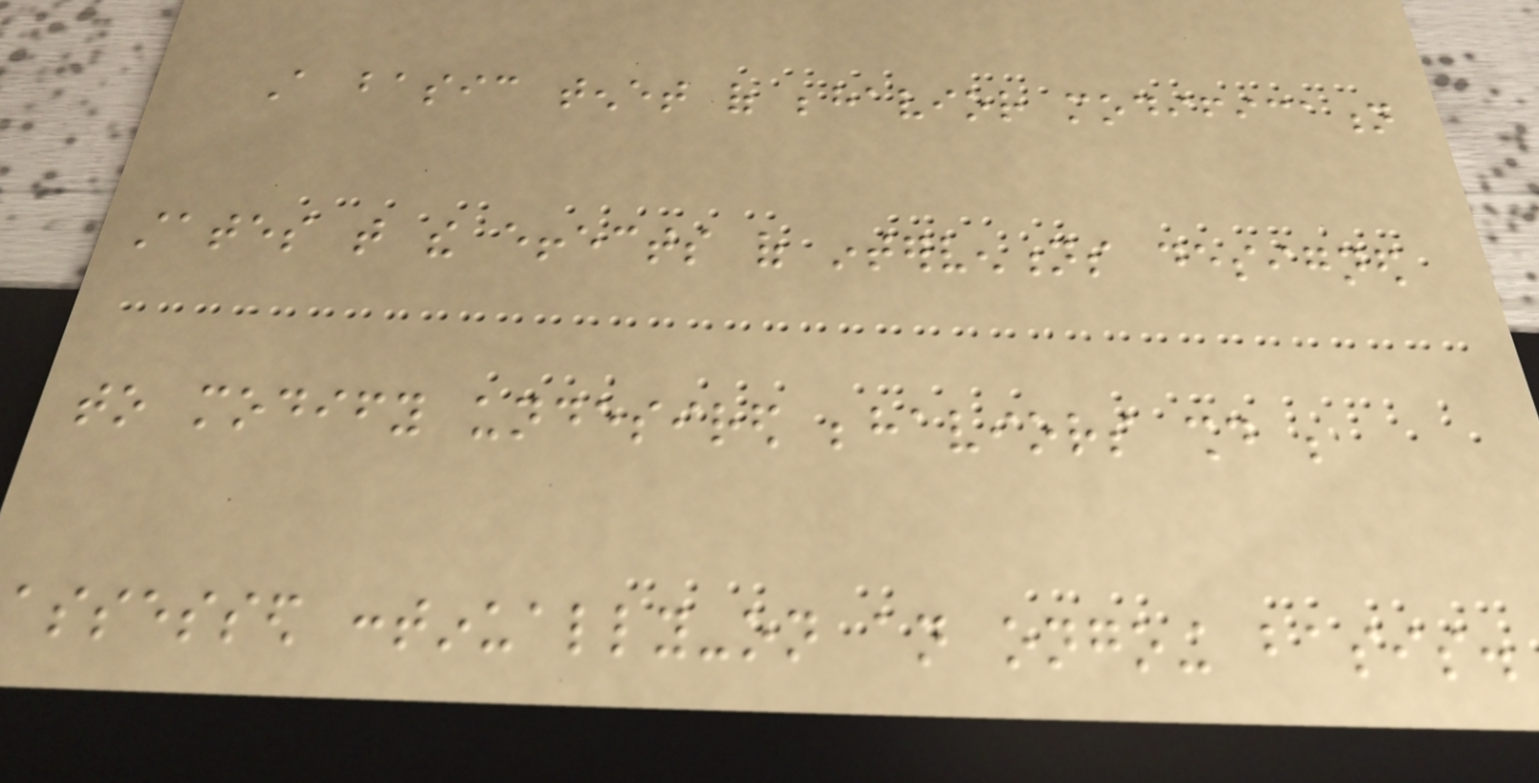A basic tenet of behavior modification
states that the effects of interventions designed
to modify undesired behaviors should be
assessed continually-on an ongoing basis.
